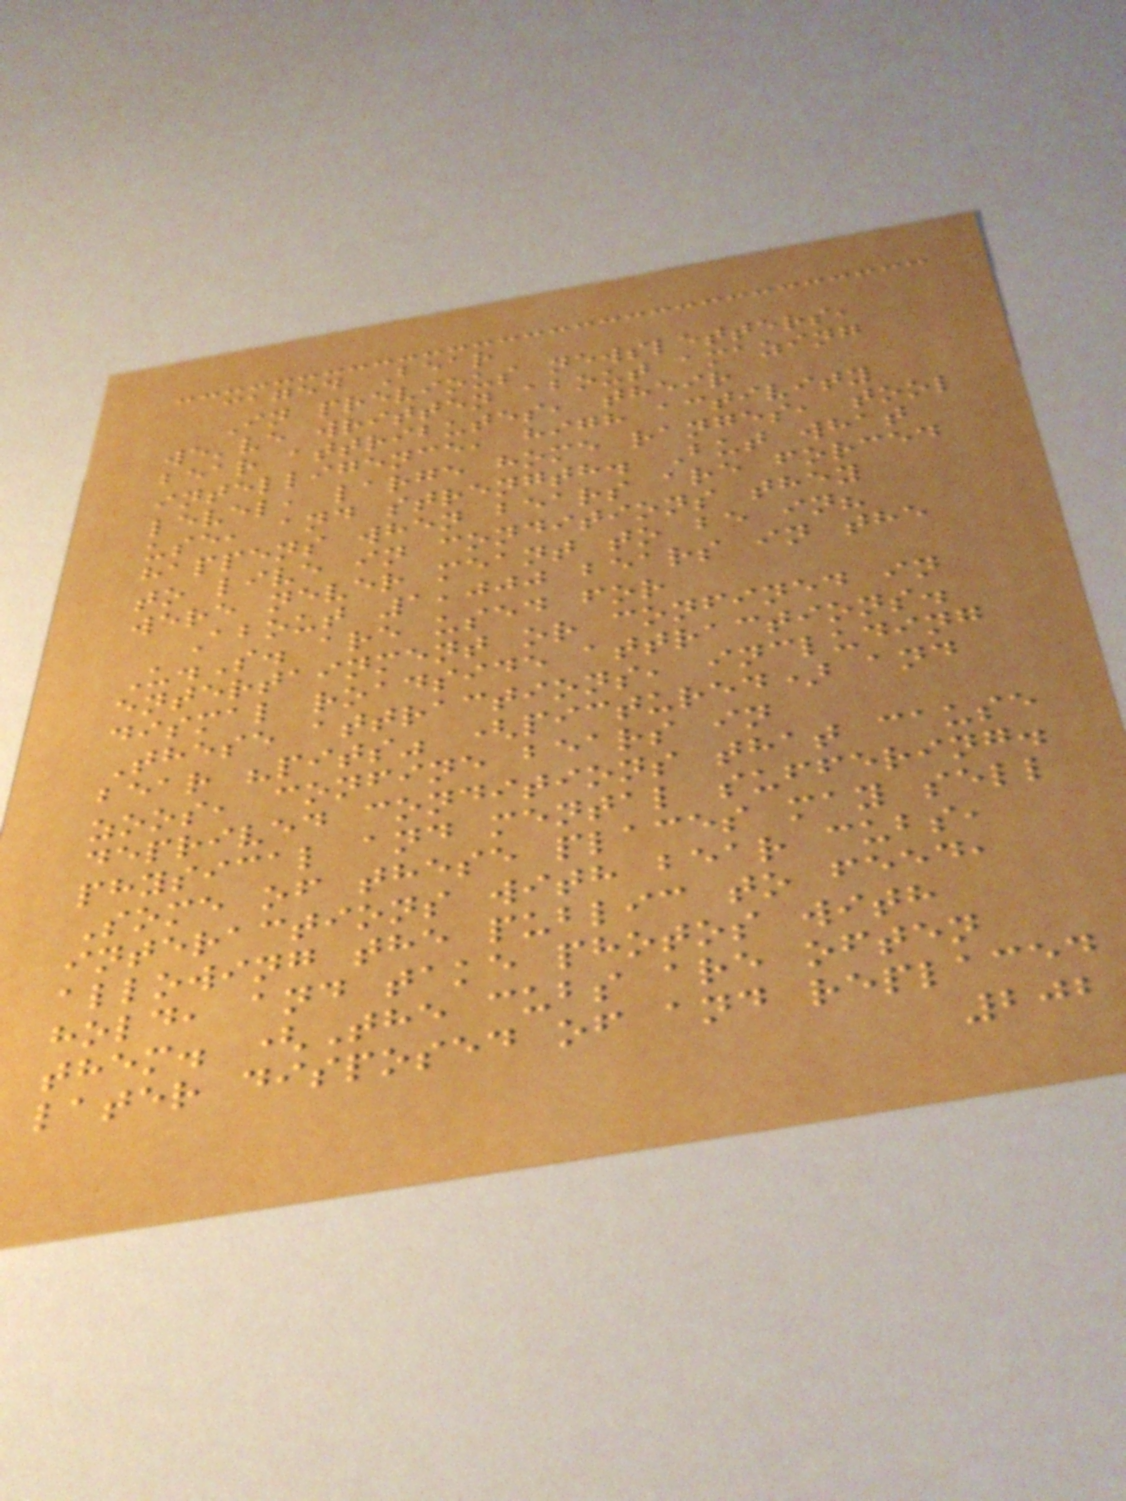caged Bear
In previous newsletters,
we've written about amazing
bear attributes, their
intelligence, high activity
level, large home ranges, tool
use, and strength. But what
happens when bears are forced
to live in conditions they
were never meant to be in?
About 1,000 bears in the
U.S. are used for
entertainment or confined in
dismal roadside attractions.
These attractions, including
bear "pits" (pictured) and
zoos, confine bears in
deprived conditions that cause
physical and mental suffering.
Some of these places may sell
interactions with bear cubs,
allowing the public to feed,
hold, and take photos with
them. (The cubs are often
later disposed of and replaced
202
